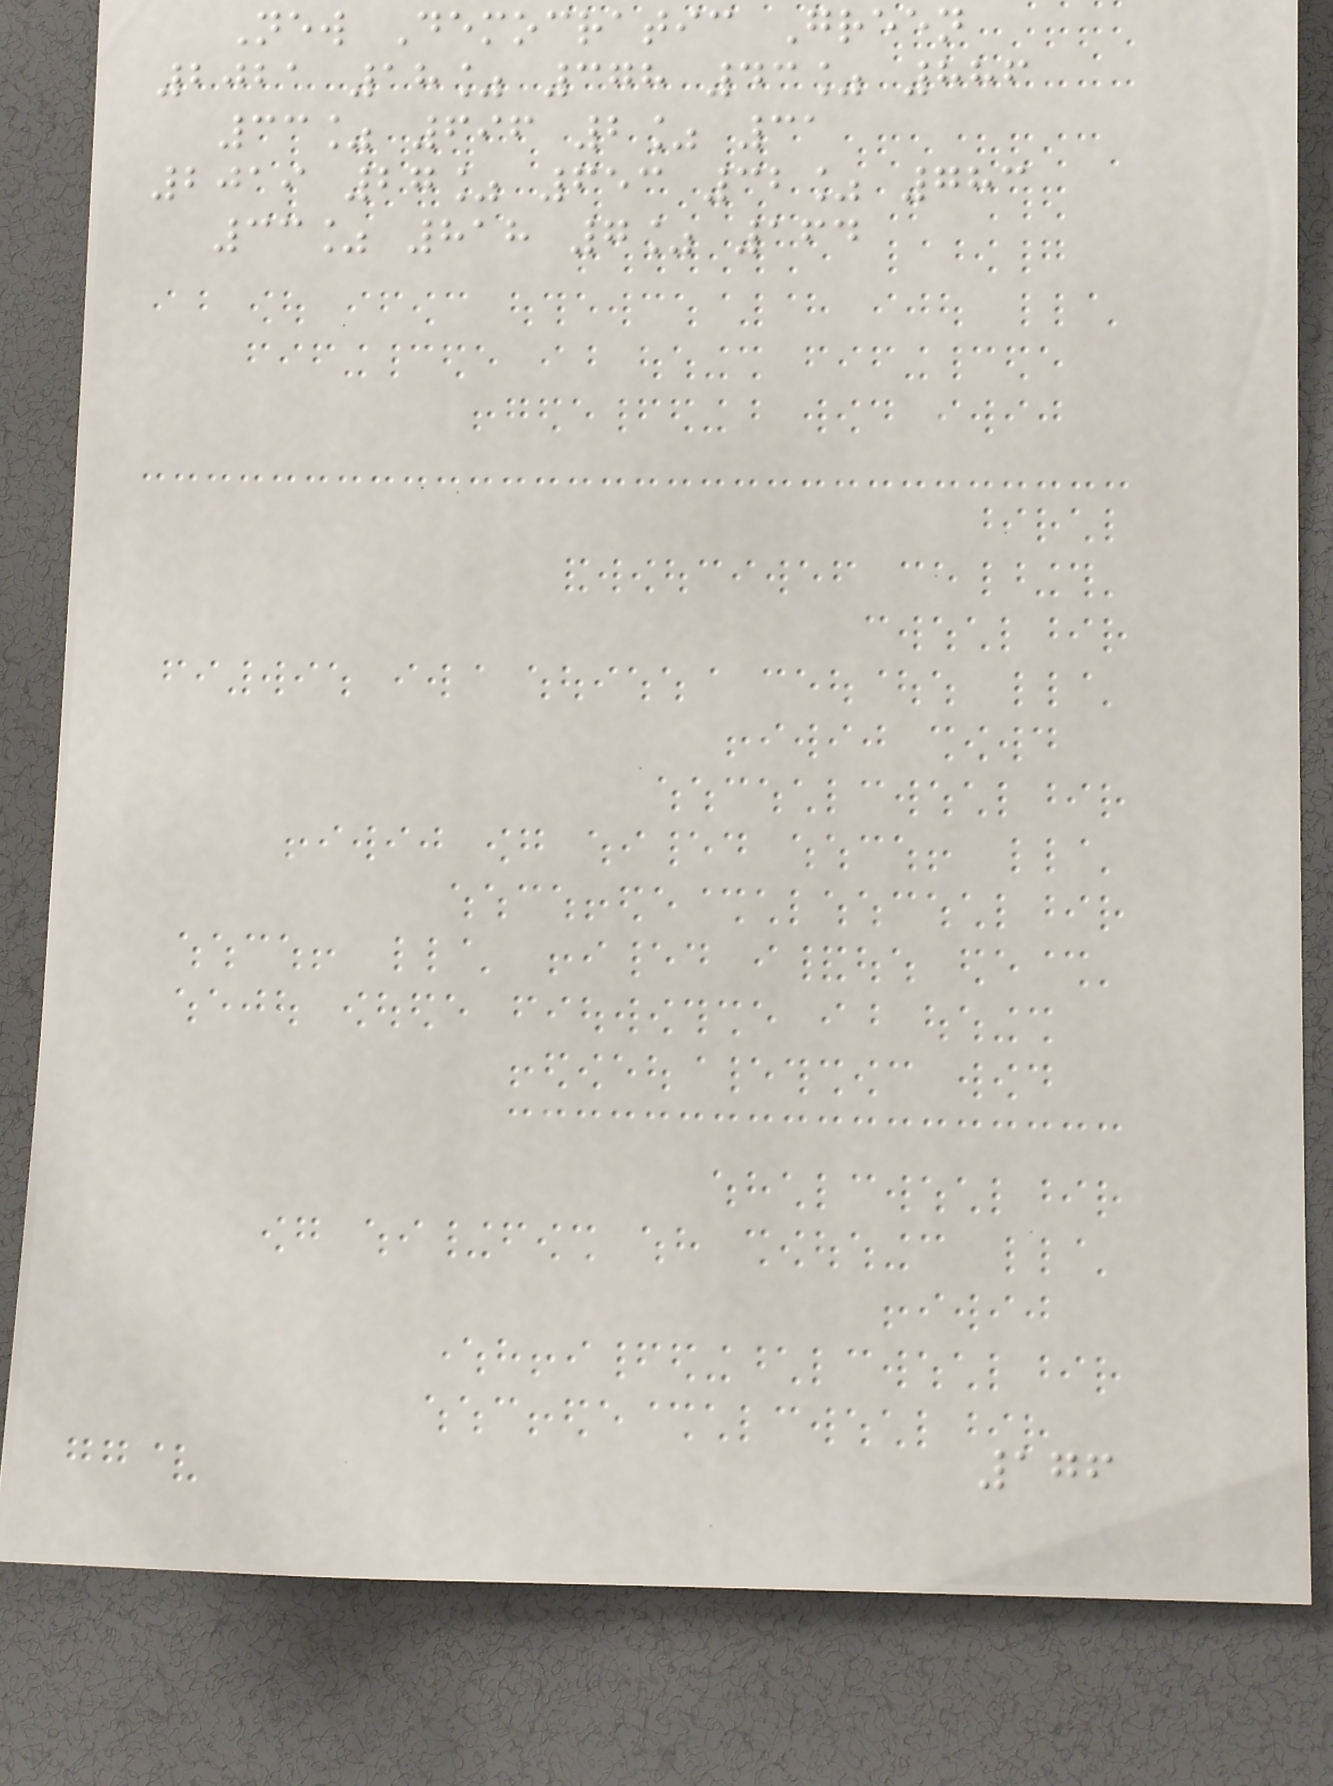New Democratic Green
2021 18% 378 43% 886
33% 696 2% 31
2019 27% 653 32% 783
33% 818 7% 164
176
